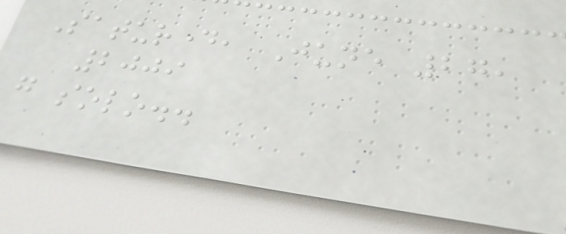Saturday, June 27,
2009
go solo..
